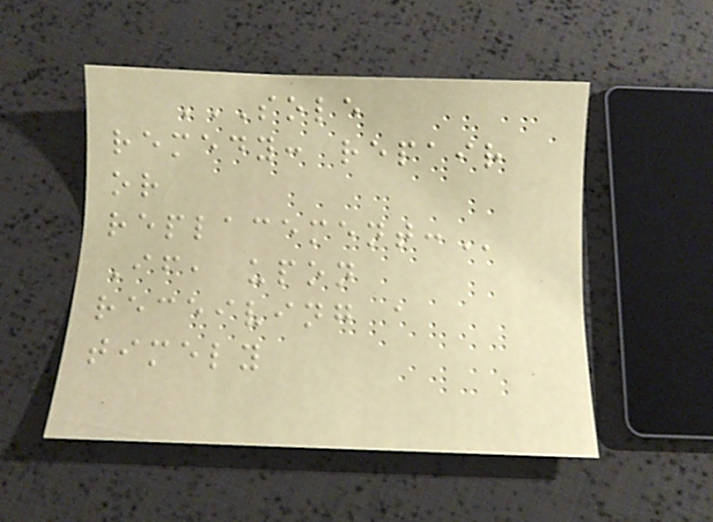SOLE
REMEDY: REPAIR
OR
REPLACEMENT:
If, upon
receiving a
timely
